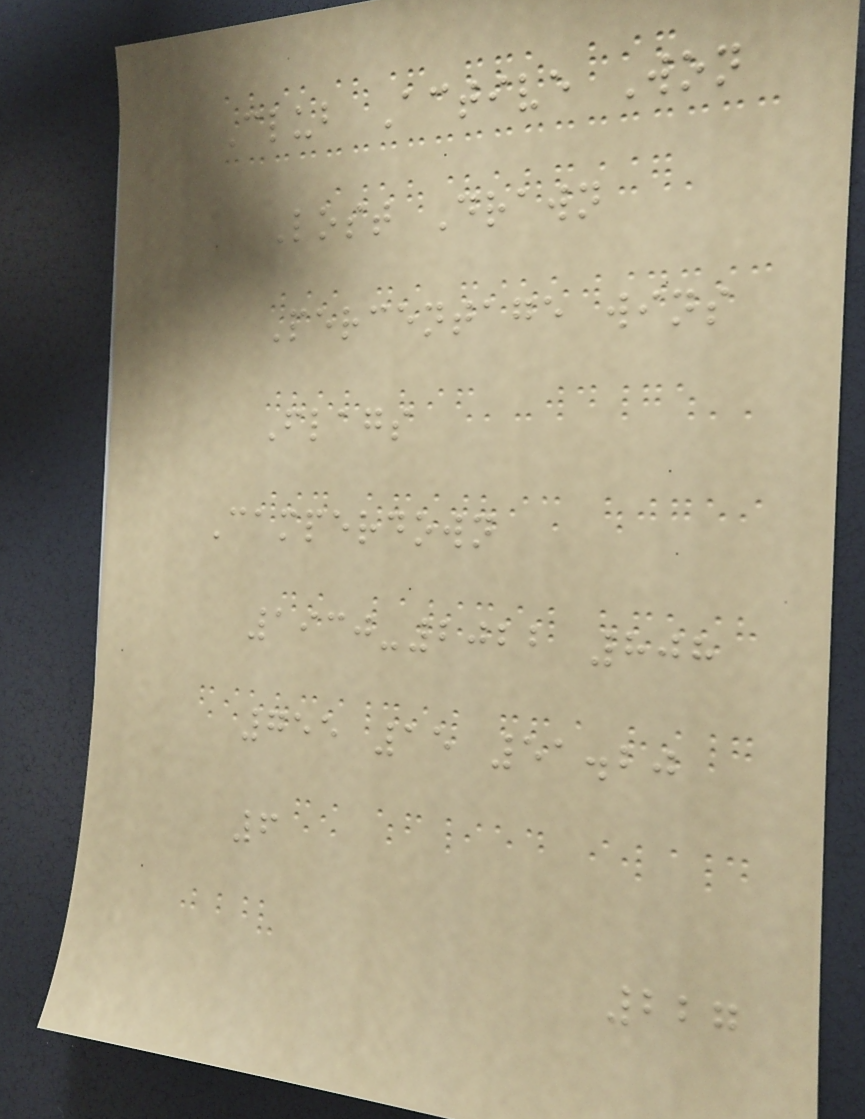Club Active Won
Lost Drawn
Percentage wins
Flags
Camperdown
1930-2022 808
755 15 51.20
6
227
